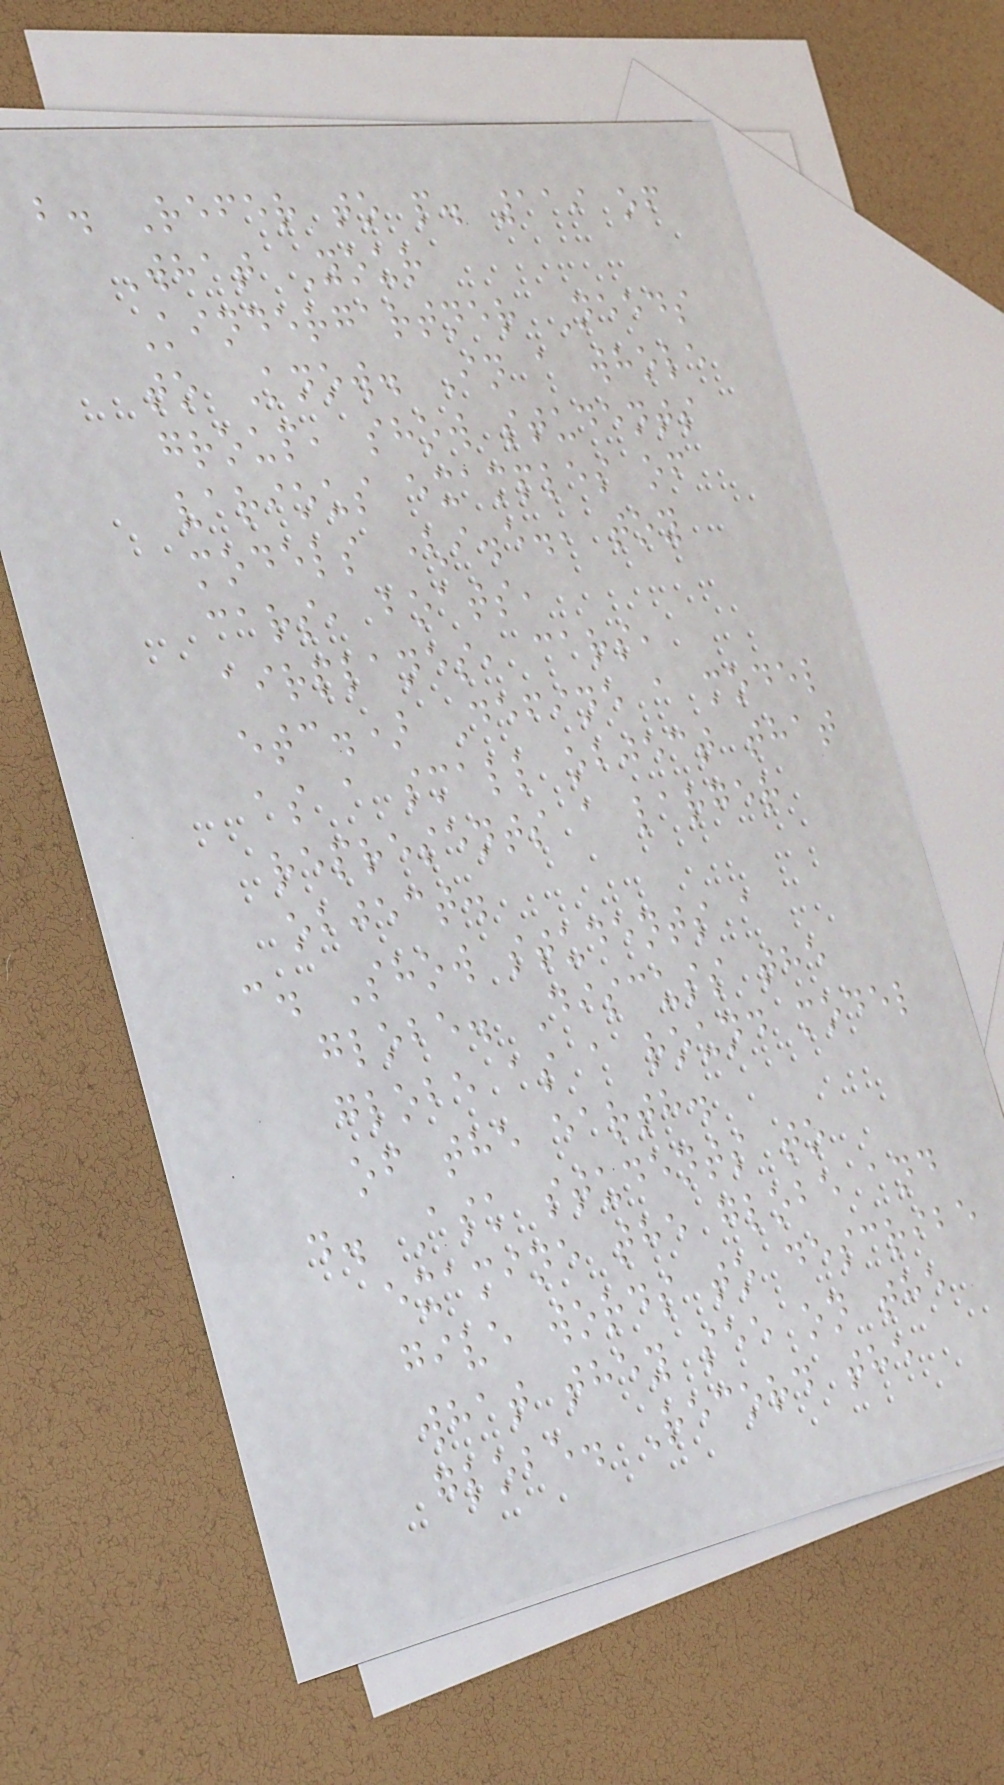b. Refer to p. 119 of
What Your
Kindergartner Needs
to Know. In a whole
group, show students
various examples of
models (i.e., toy
cars, boats,
airplanes, cars,
etc.) Define a model
as a small object that
represents a larger
object.
c. Show students a
globe. Discuss the
globe as a round model
of the earth.
d. Ask students to
examine the globe and
give words to describe
what they see on the
globe. Record the
